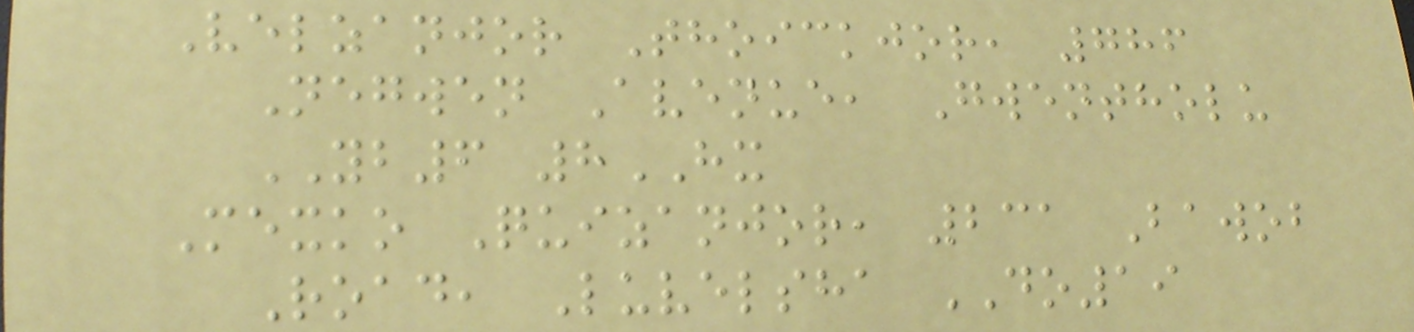Velzanjor Thoickjor, 786
Negwen Avenue, Gwentholu
YB6 8HX
Mexko Quizanjor, 231 Bawob
Road, Luvelsha DO19
